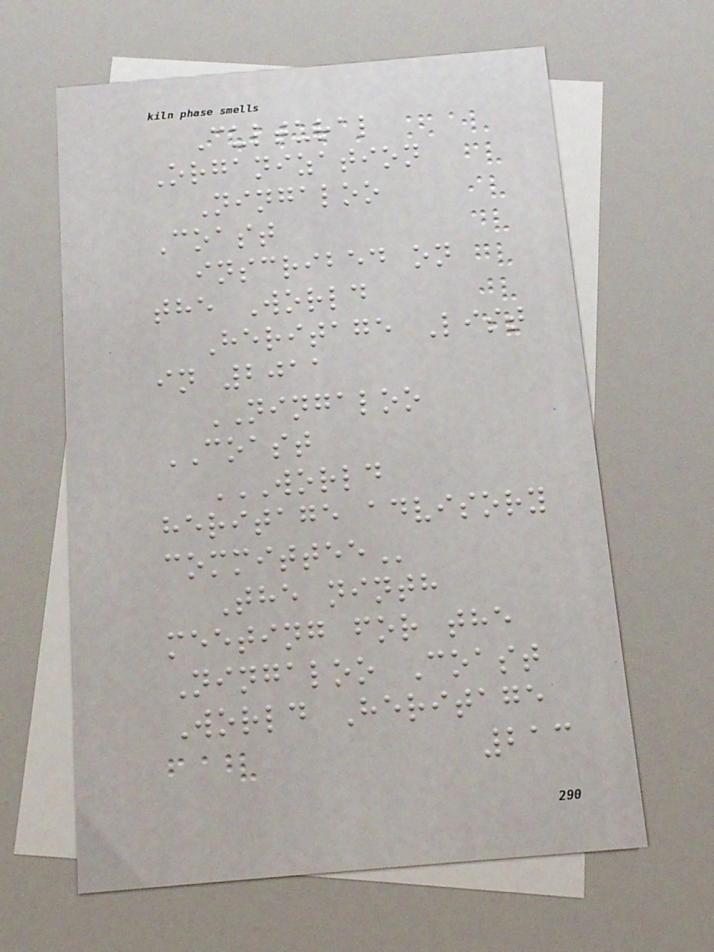Cultural
Organization
Ningaloo
Coast
inscribed on
the World
Heritage List
in 2011
NINGALOO
COAST
WORLD
HERITAGE ADVISORY
COMMITTEE
The ninth
meeting for the
Ningaloo Coast
World Heritage
213
